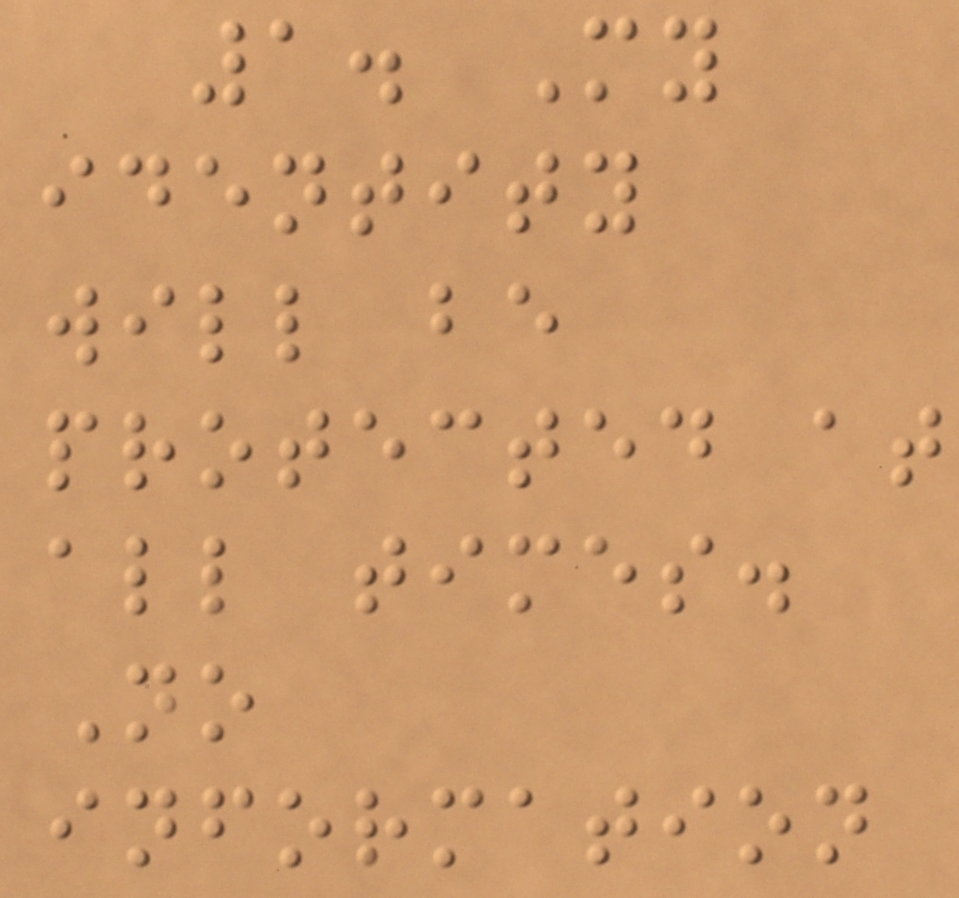1. My
identity
will be
protected at
all times.
No
information
